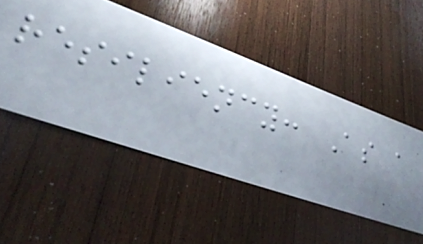resiliency: As a
